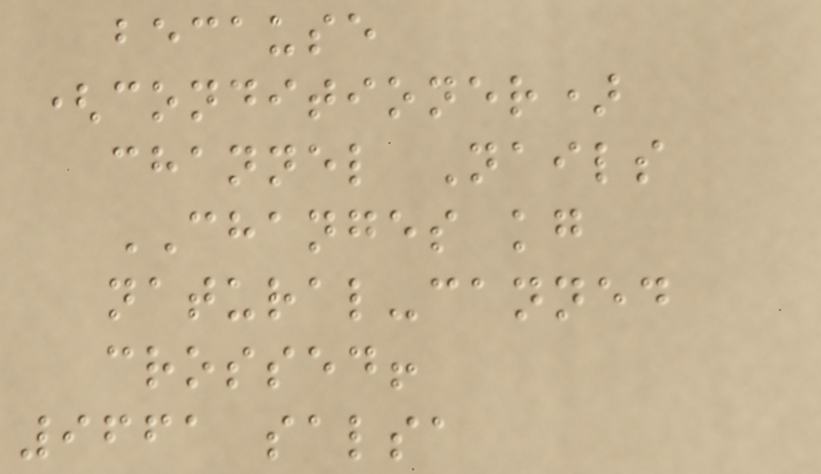because
(conditioner)
channel Nails
CHANGES kg
natural-canned
crossed!
9661 salsa
